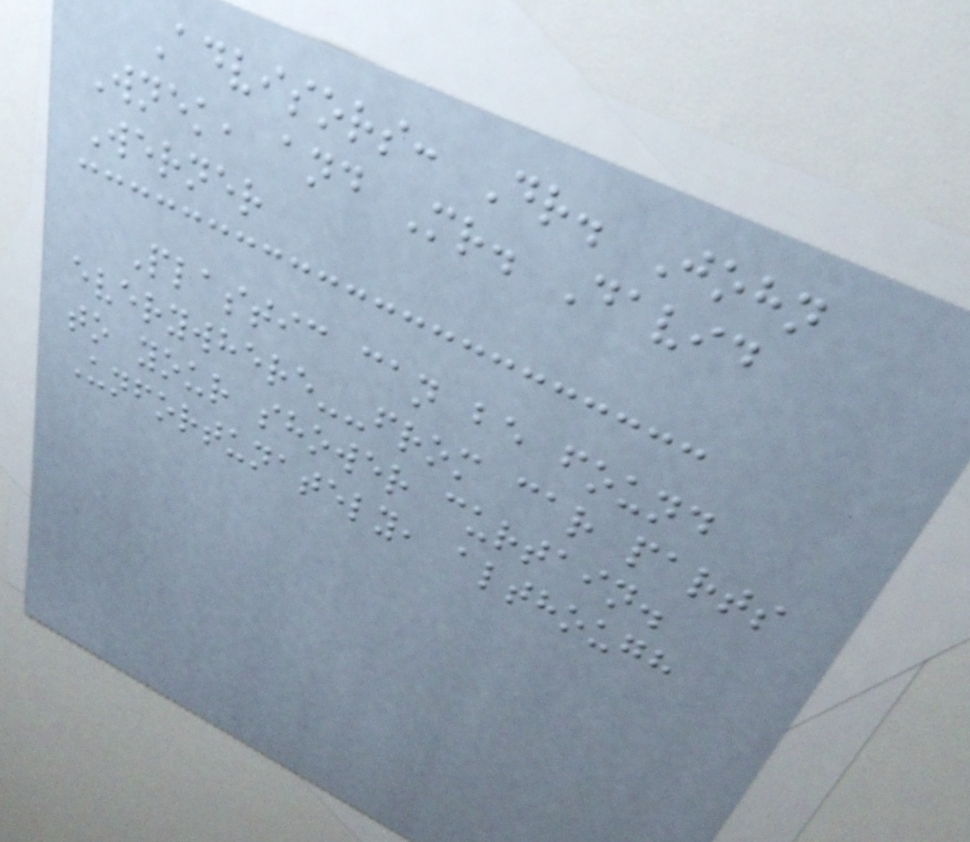Advisors: Dr. John
Wnek, and Mr. David
Werner
Plastic can be found
everywhere--from car parts
to your shower curtain.
Unfortunately, although
